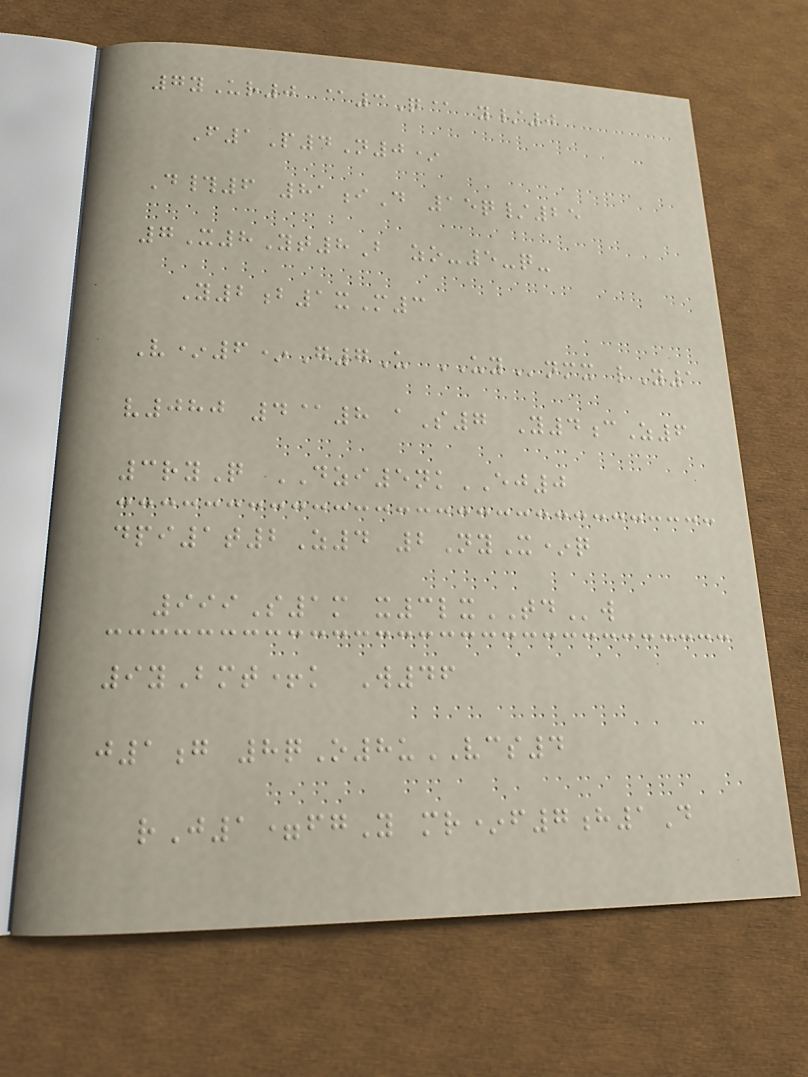7yUr0 @3Q@ y/0
F1P4N0*
D#6 81iD 15q/25
7X8Yt8B zo-5-q-
Y2b1xM3
V*6*G7U UYnmx lY1
v080 4@8 aS7 Y4cZ6
3ryQ DZI5nkEJ0
dpi1t2Z4 2NyX*q
999S1m x3lxTDw
9yBmt+k W46
j1g 8qO8uVCS4
rJ1=fgY mr*f7h1D
